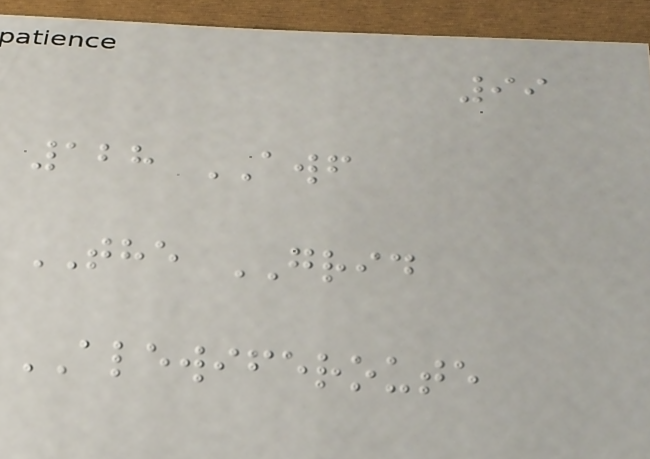99
128 AWF
THE GRID
ALEWIFEROUTE
